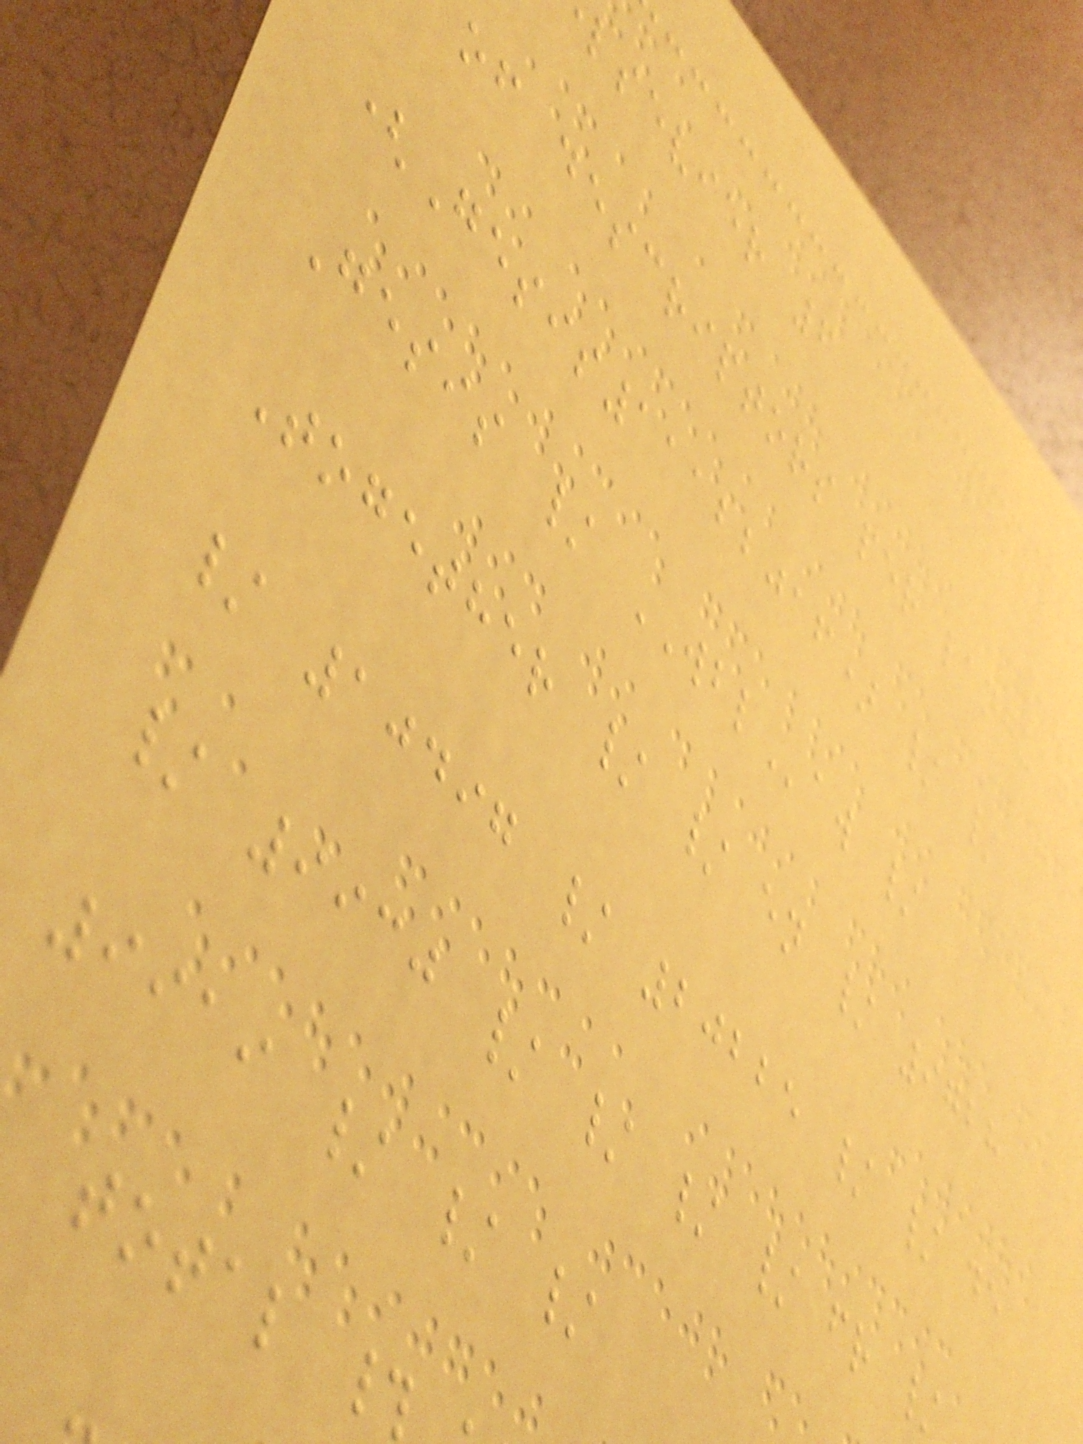lsevier 6
of descriptors per languag
(Gesis11122016) / /
Gesis / WBLaw /
Together / / en / 9728
/ 10497 / 20225 / / de
/ 9930 / / / / fr /
9919 / / /
total #
